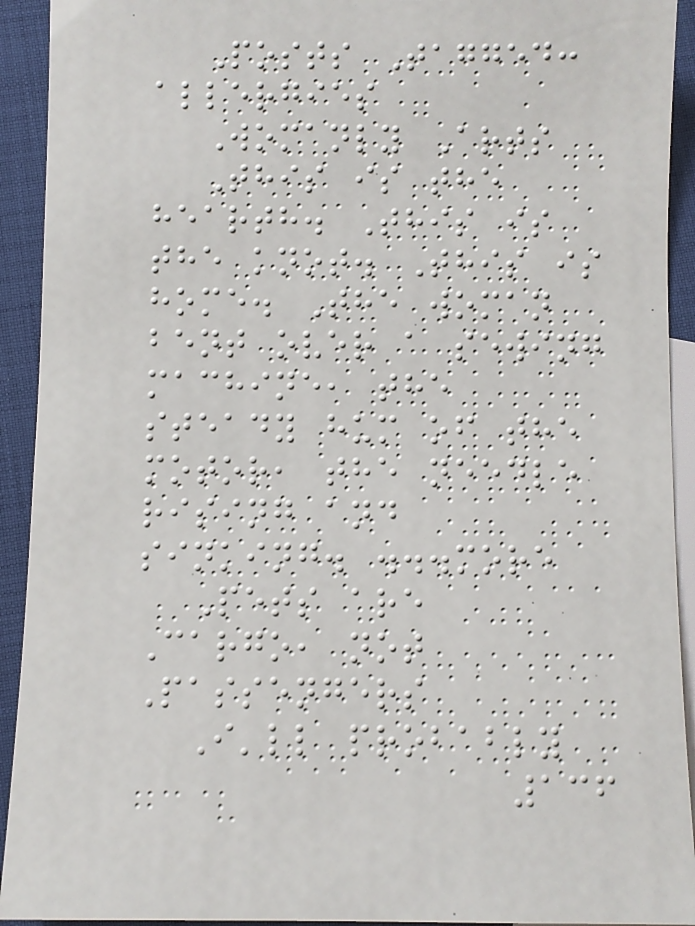Posts Tagged:
allergies
Womanly Arts
This is the
hearth. This is
the knot. This is
home. The woman
bent over a sewing
machine, the
steady hum of the
motor, the needle
rising and
sinking. ...more
Pets are
Cargo, not
Passengers
I'll probably
136
